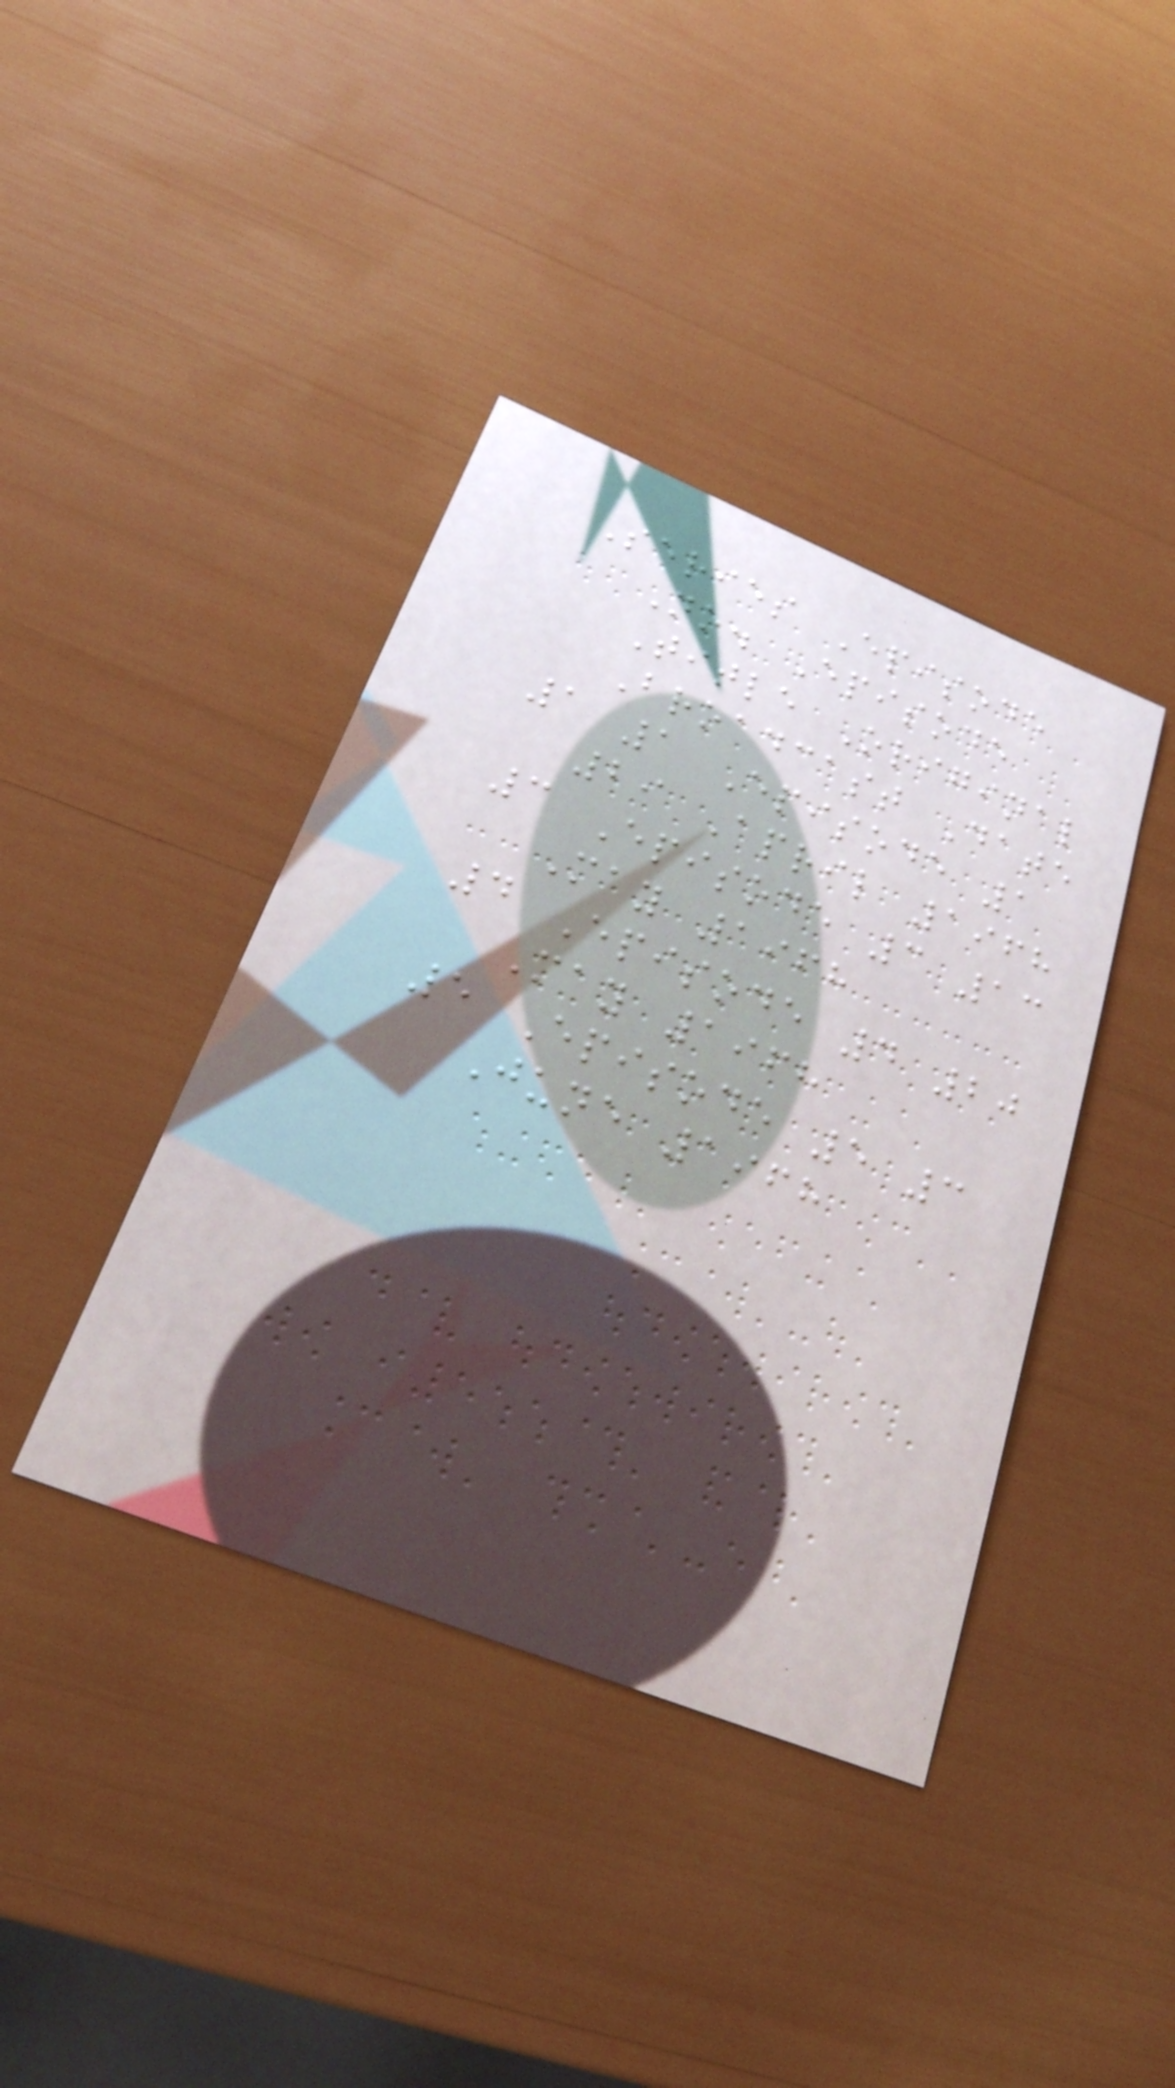Series Episode
No. Episode
Title Original
Broadcast Date
1 1 Episode 1
29 April 1968
3 Episode 3 13
May 1968
4 Episode 4 20
May 1968
5 Episode 5 3
June 1968
